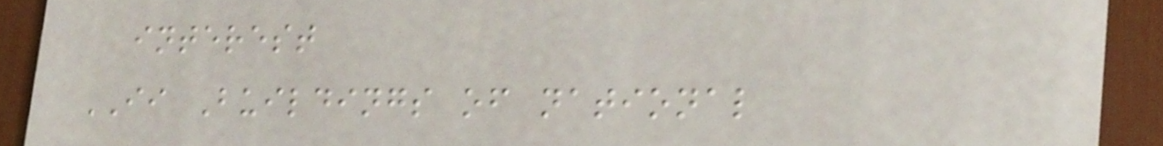interest
II Buildings of national
